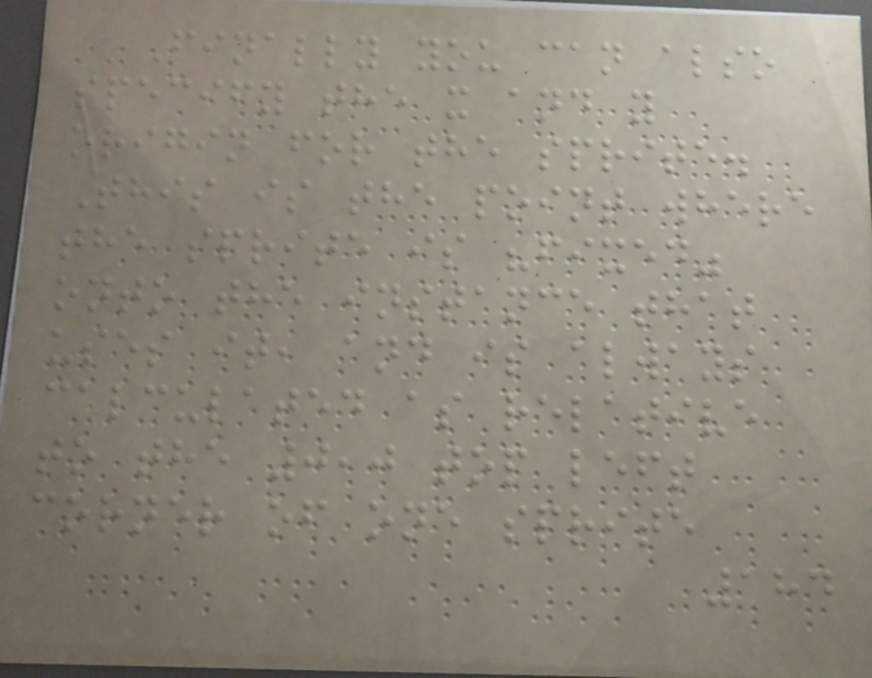Finally you can also
specify the x and y
origin for the sprite.
This is the point where
the sprite is "fixed"
onto the instance that
uses it, and is always
calculated as relative
to the 0,0 top left
corner of one sprite
184
